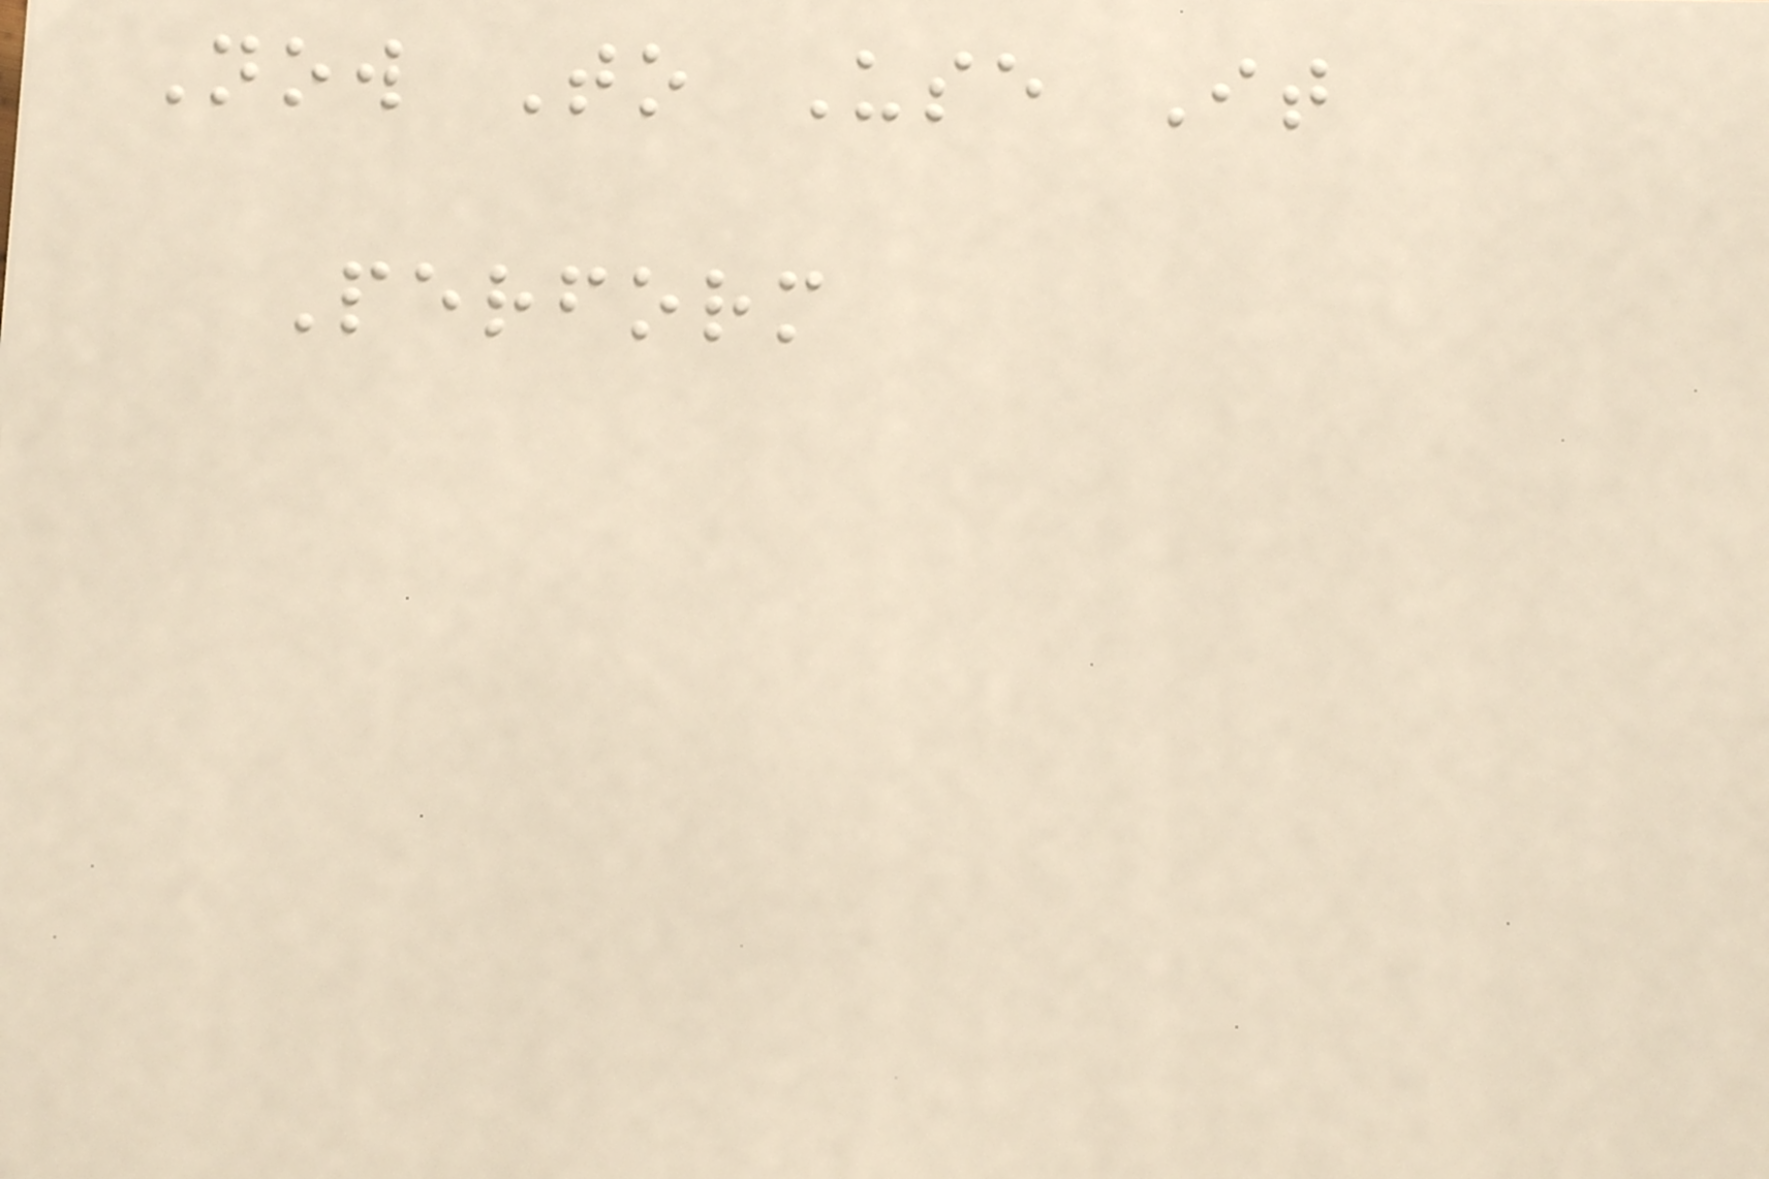Now To Use It
Perform
